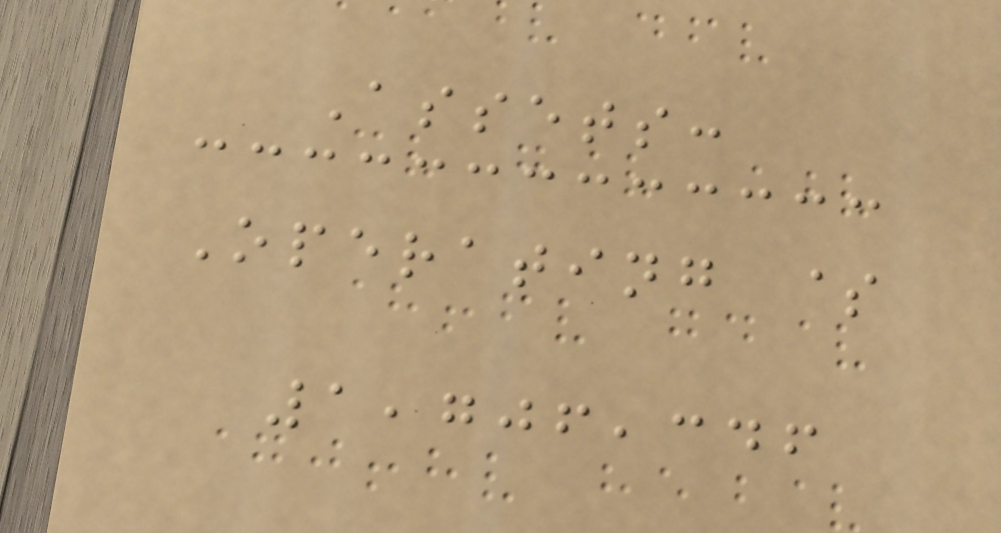Assets:
Operating $
1,706,346
